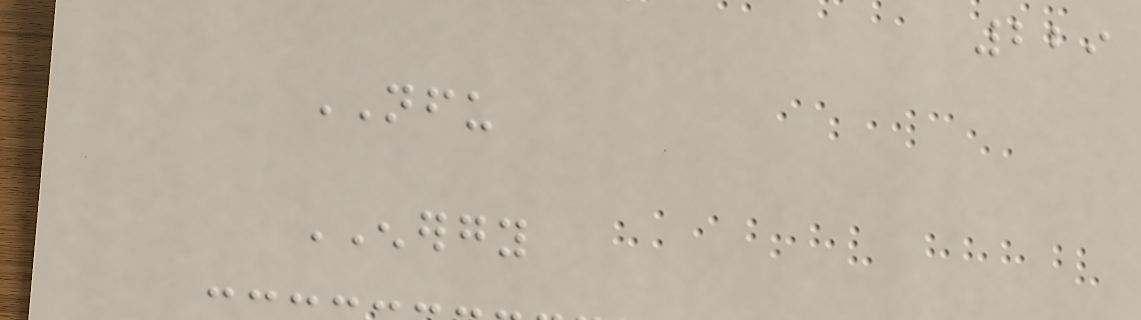229
NFU
ENERGY
